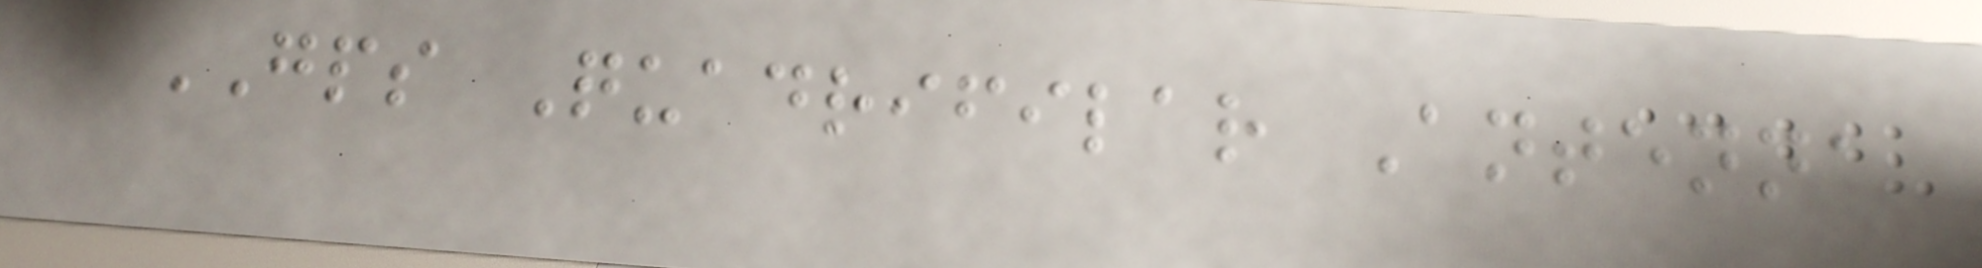GPS Quadrifilar Antenna
